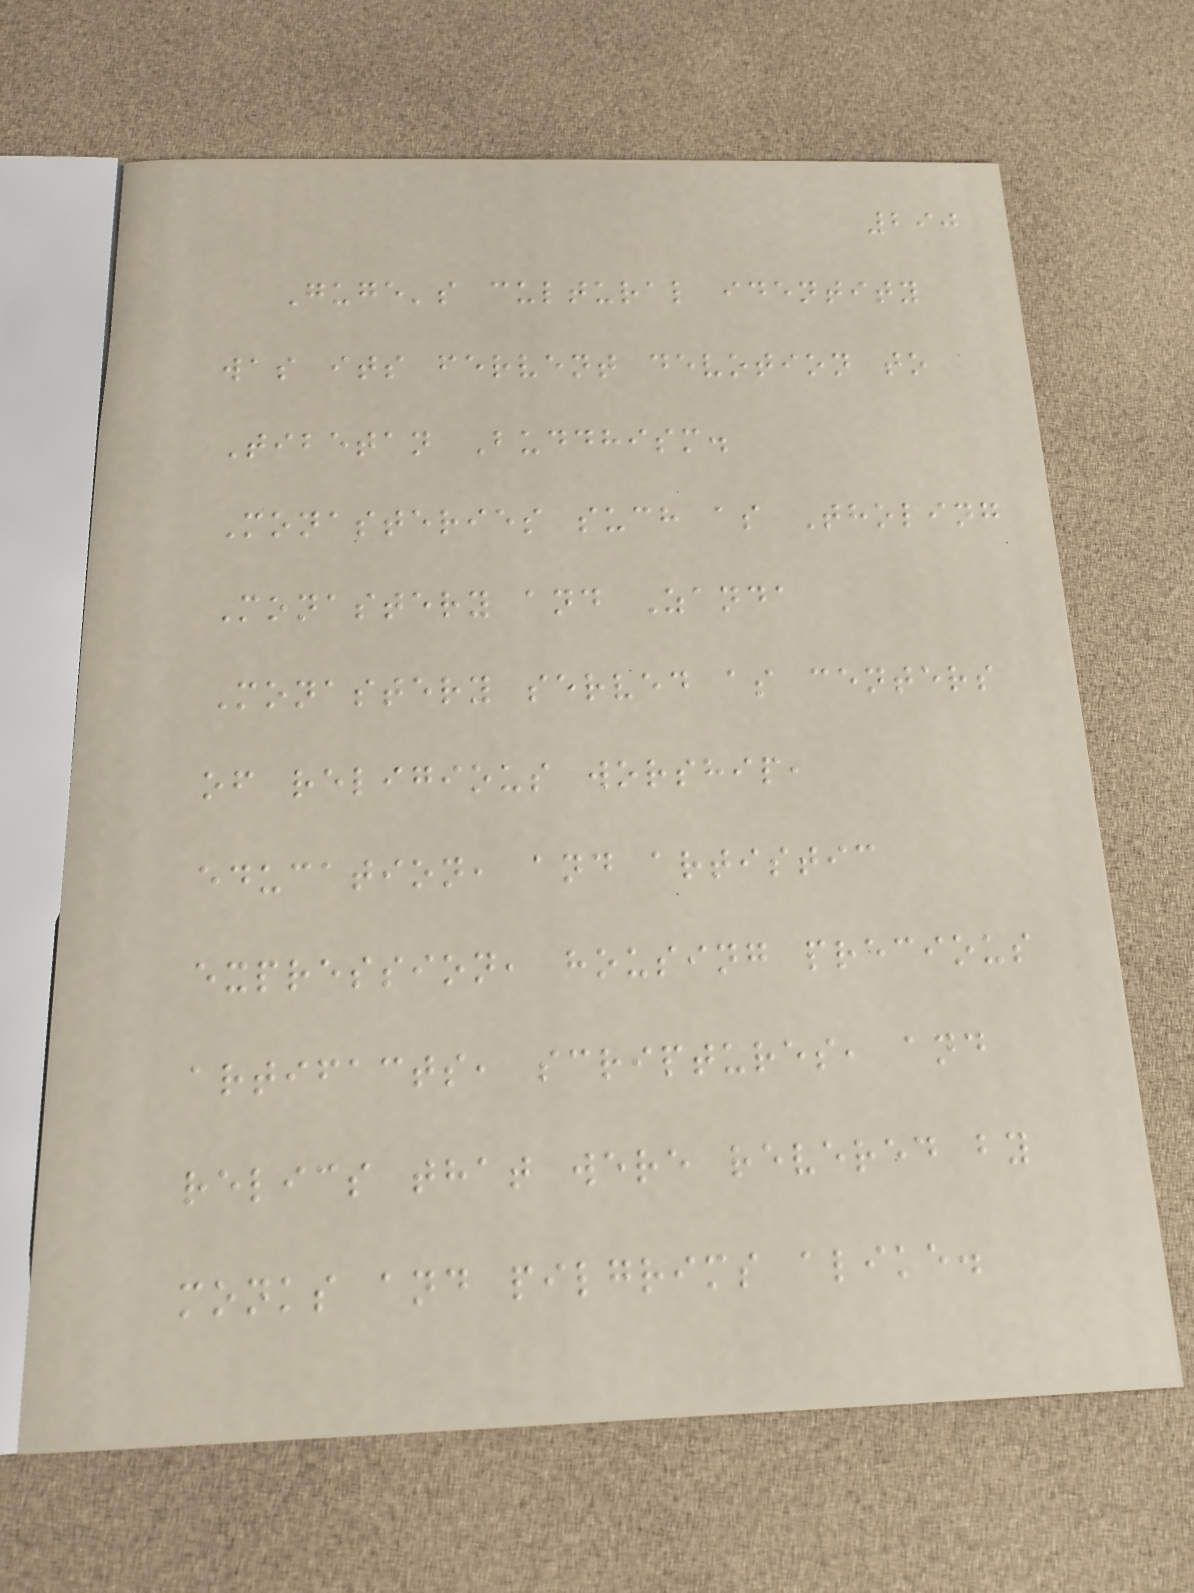290
Guge's cultural identity
was its fervent devotion to
Tibetan Buddhism.
Monasteries such as Tholing
Monastery and Zanda
Monastery served as centers
of religious worship,
education, and artistic
expression, housing precious
artifacts, scriptures, and
relics that were revered by
monks and pilgrims alike.
